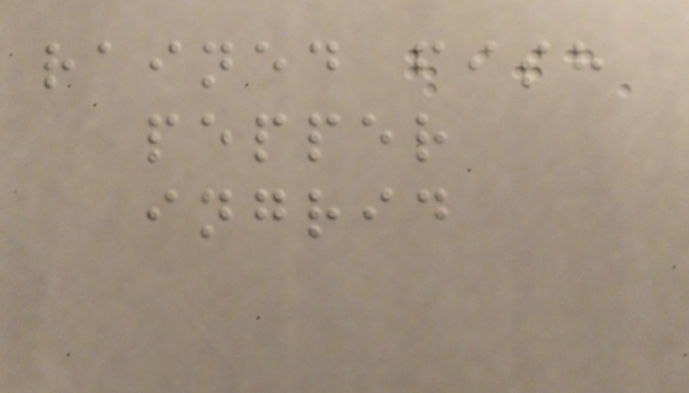rained fish
pepper
ingrid
